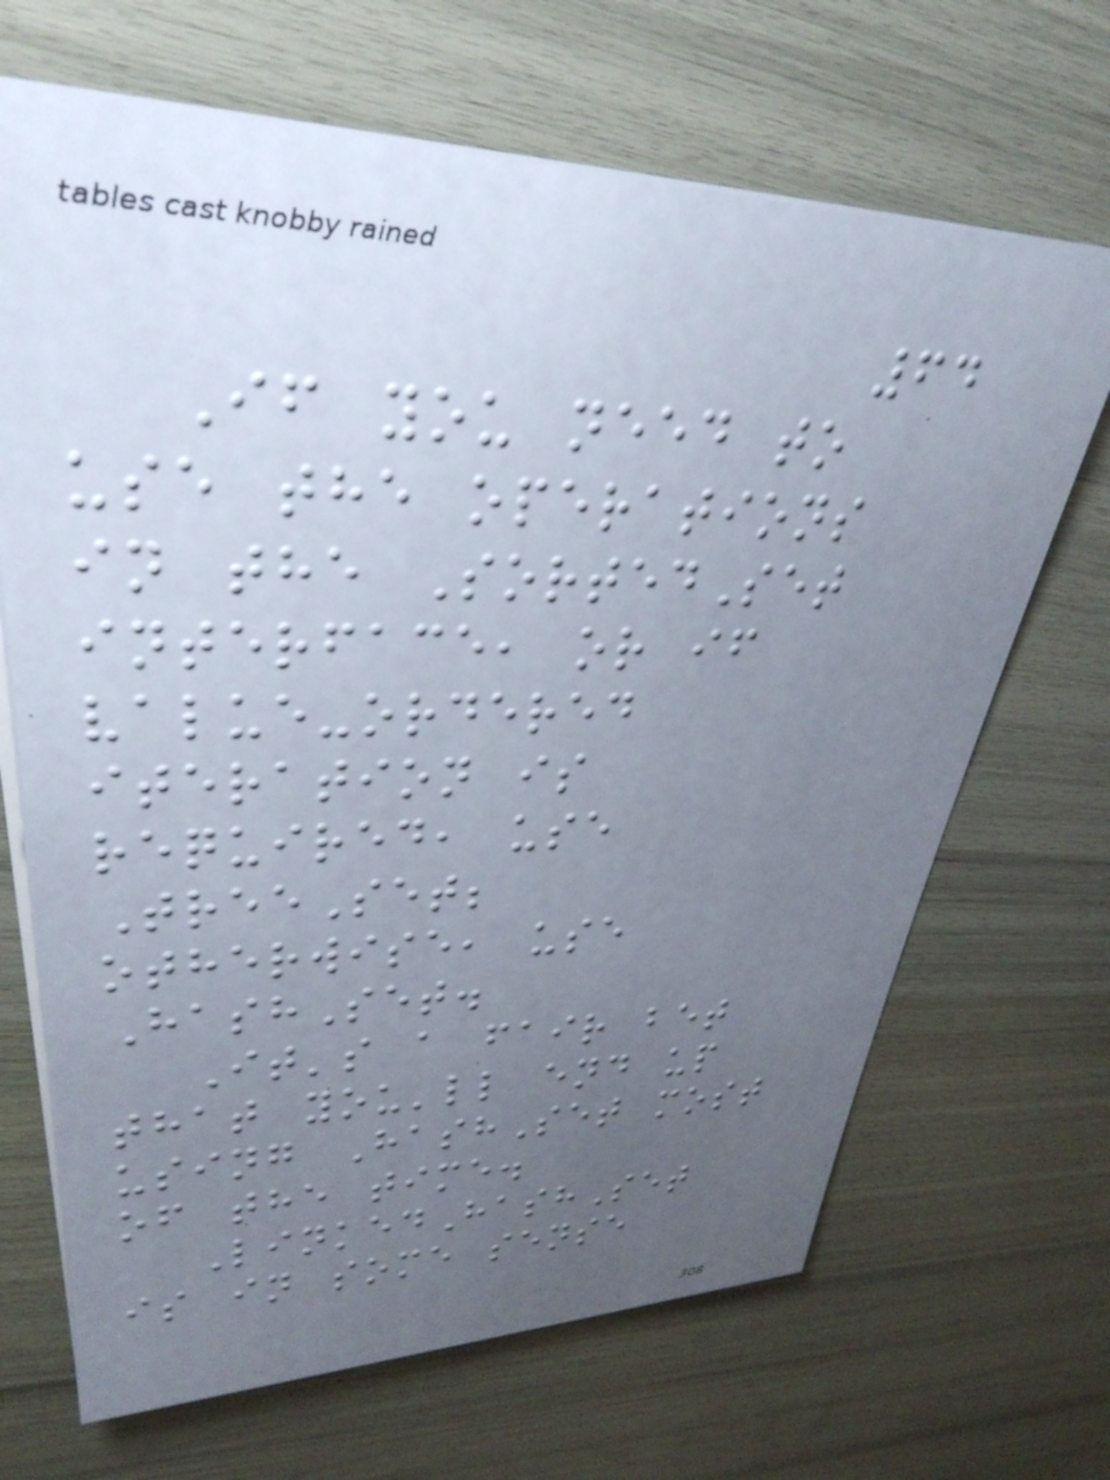64
If you need to
use the operations
in the SortedSet
interface, or if
value-ordered
iteration is
required, use
TreeSet;
otherwise, use
HashSet.
It's a fair bet
that you'll end up
using HashSet most
of the time.
LinkedHashSet
is in some sense
